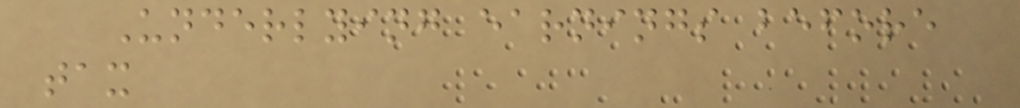Underlying earnings before
tax
